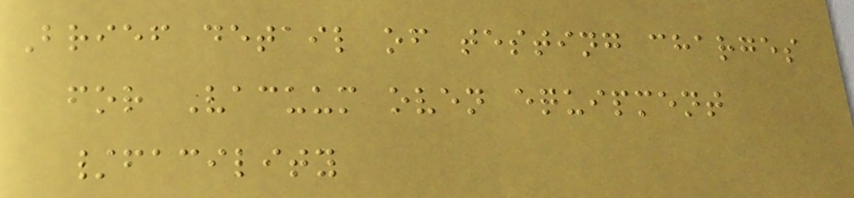Brief detail of testing charges
for Vacuum oven equipment
/facility
